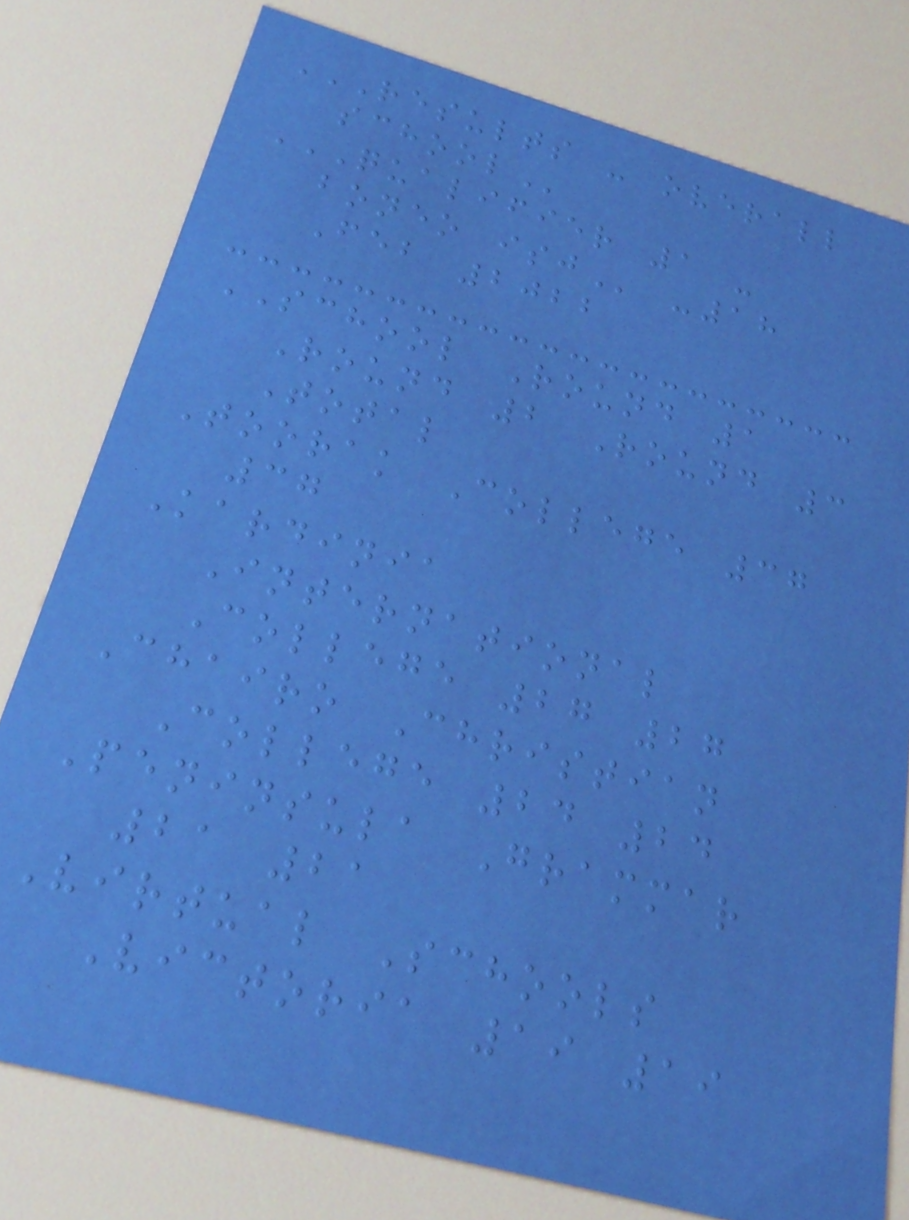RESULTS - OVERALL
SCHOOL
QUALIFIER 1 -
BONEO ISJ -18
Feb 2022
SCHOOL Round 1
Round 2 Round 3
Total
Toorak College 37
37
Kardinia
International
College 27 27
Chairo Christian
College 24 24
Peninsula Grammar
21 21
Virtual Schools
Victoria 19 19
